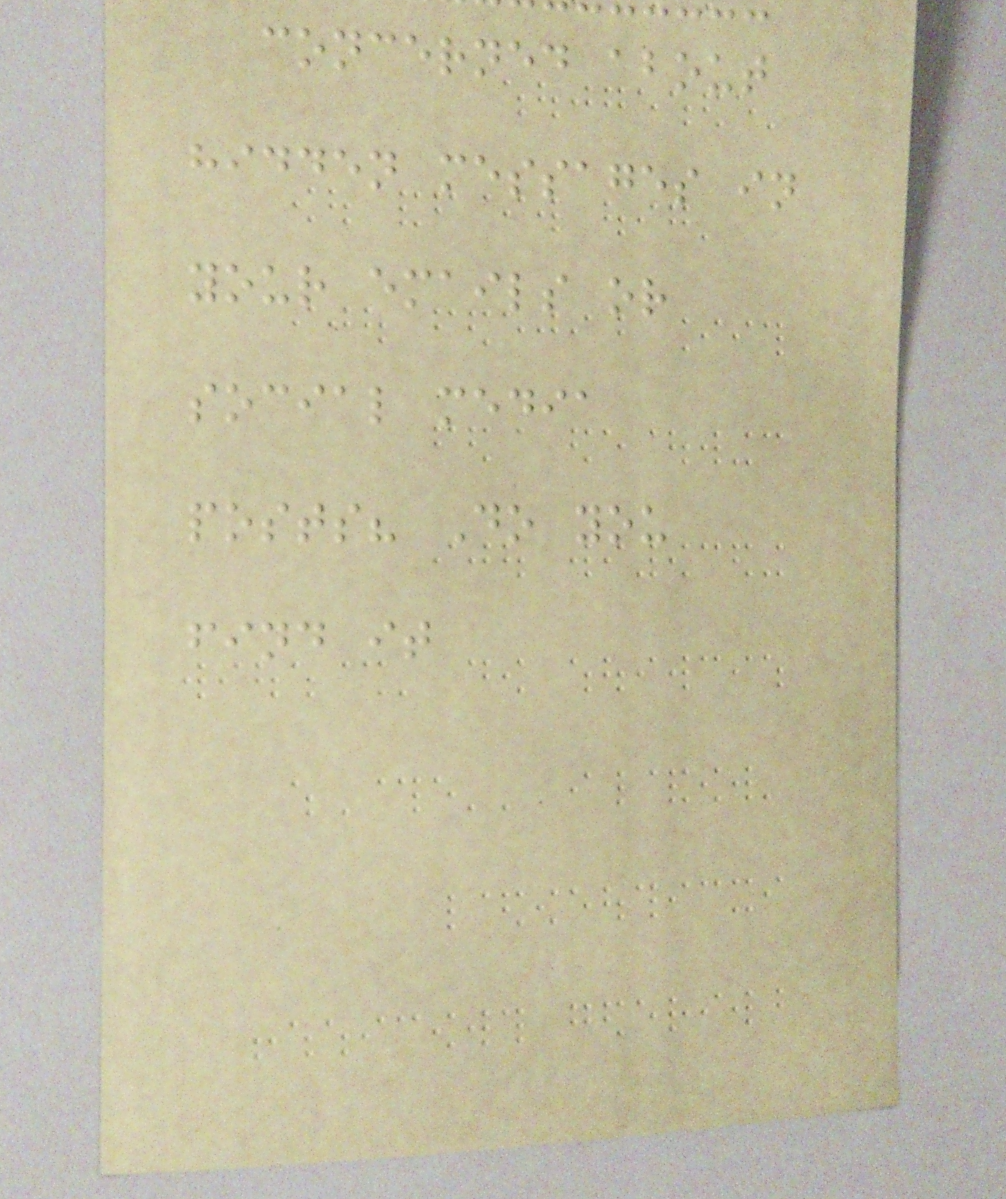concerned about
hidden messages in
your emails or
social media
posts? Do you
find it
